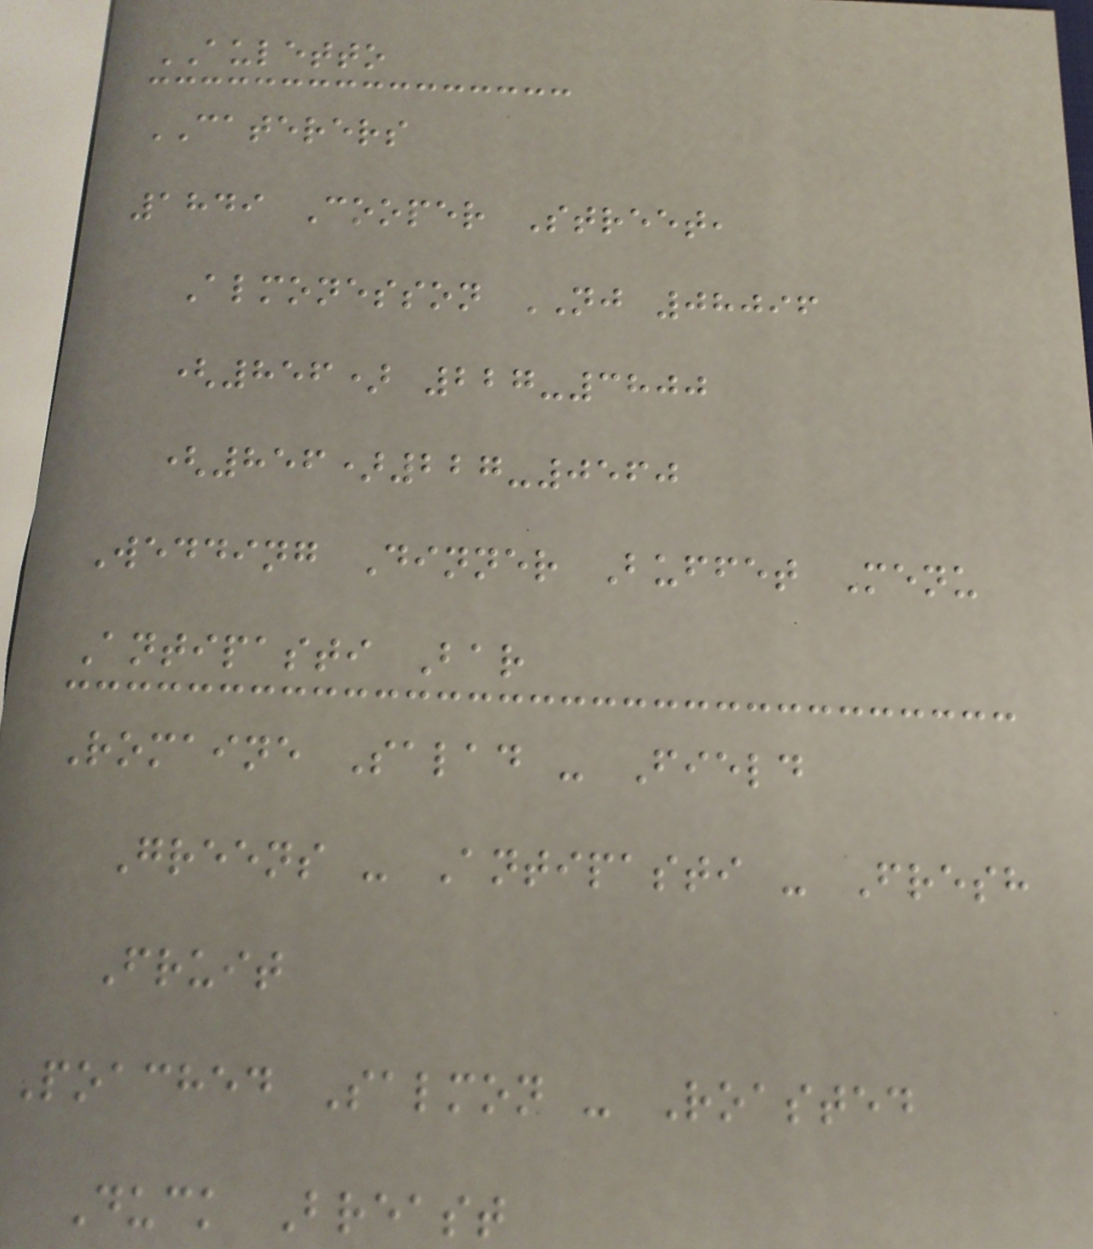AULETTO
CATERERS
1849 Cooper Street,
Almonesson NJ 08096
(856) 227-3800
(856)227-0560
Wedding Dinner Buffet Menu
Antipasti Bar
Romaine Salad - Field
Greens - Antipasti - Fresh
Fruit
Poached Salmon - Roasted
Duck Breast
